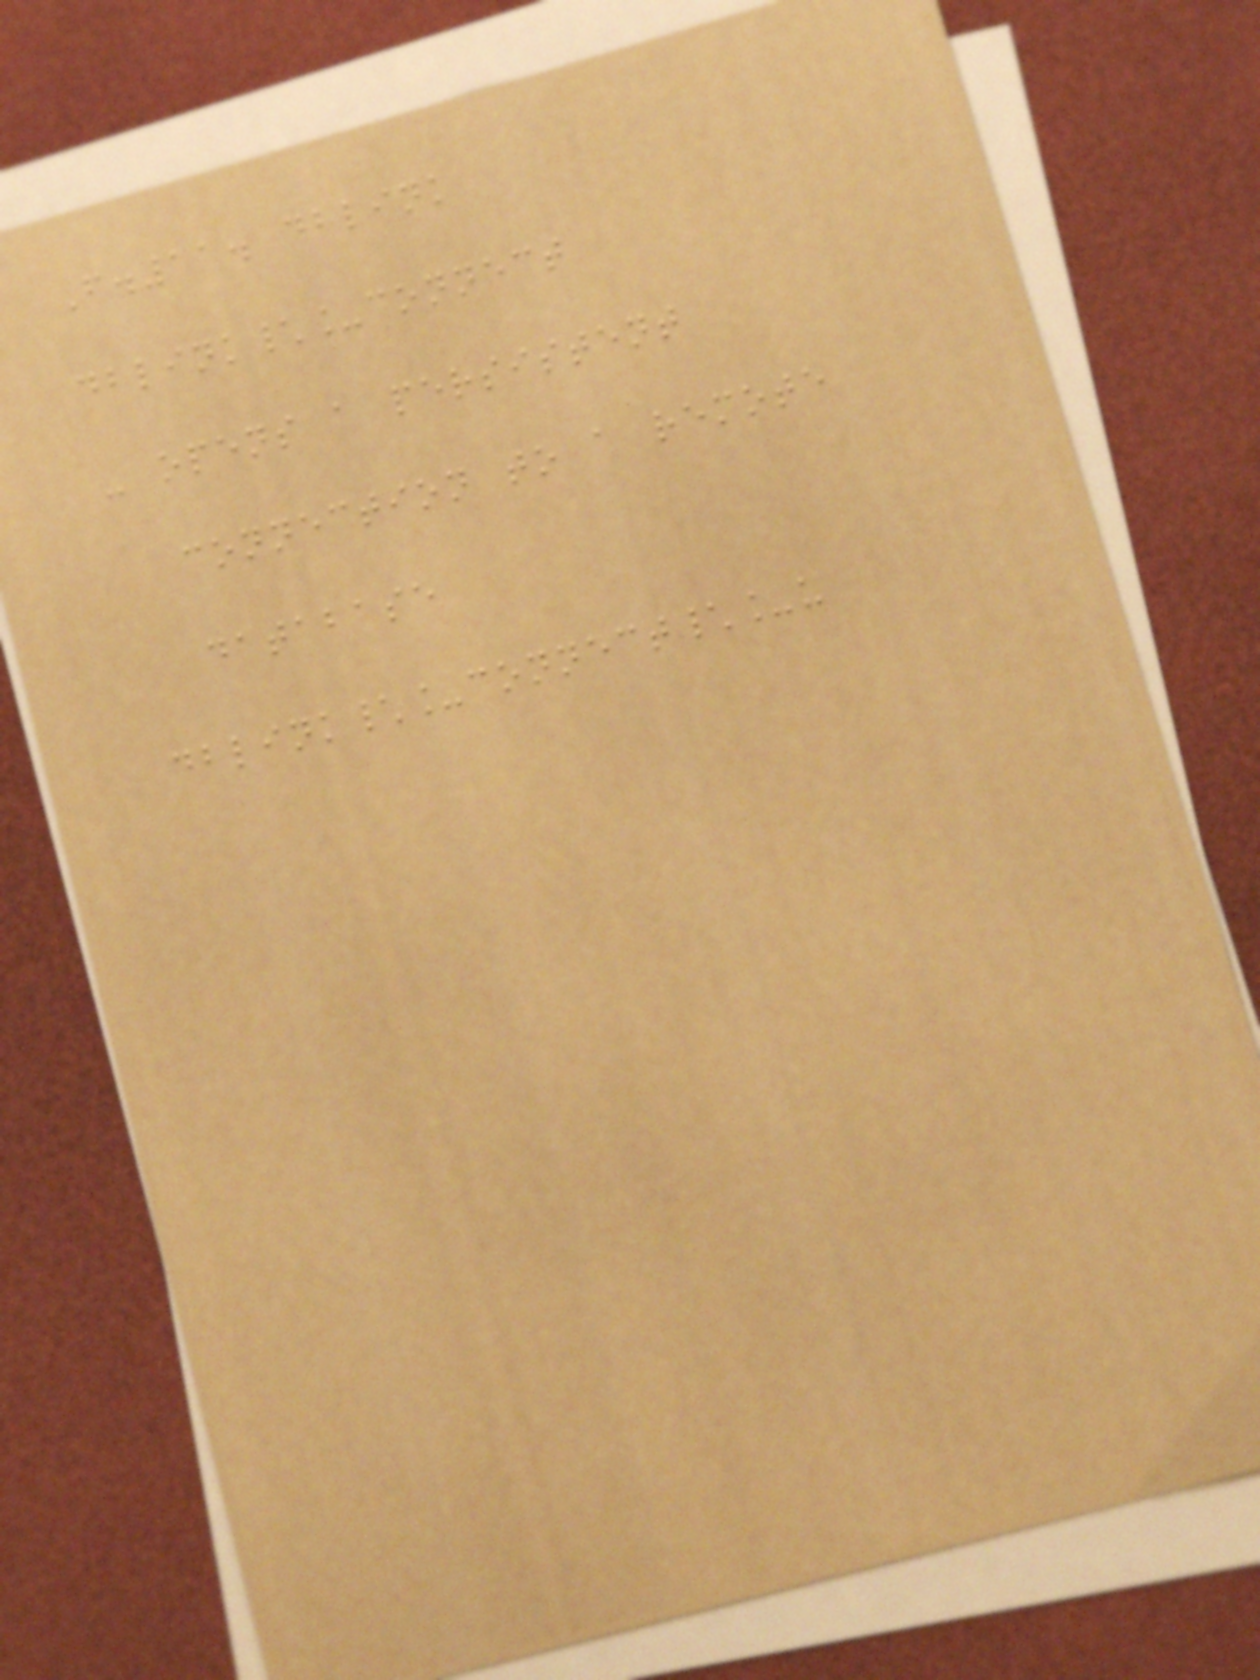F.11. dblink
dblink\_connect
- opens a persistent
connection to a remote
database
dblink\_connect\_u
